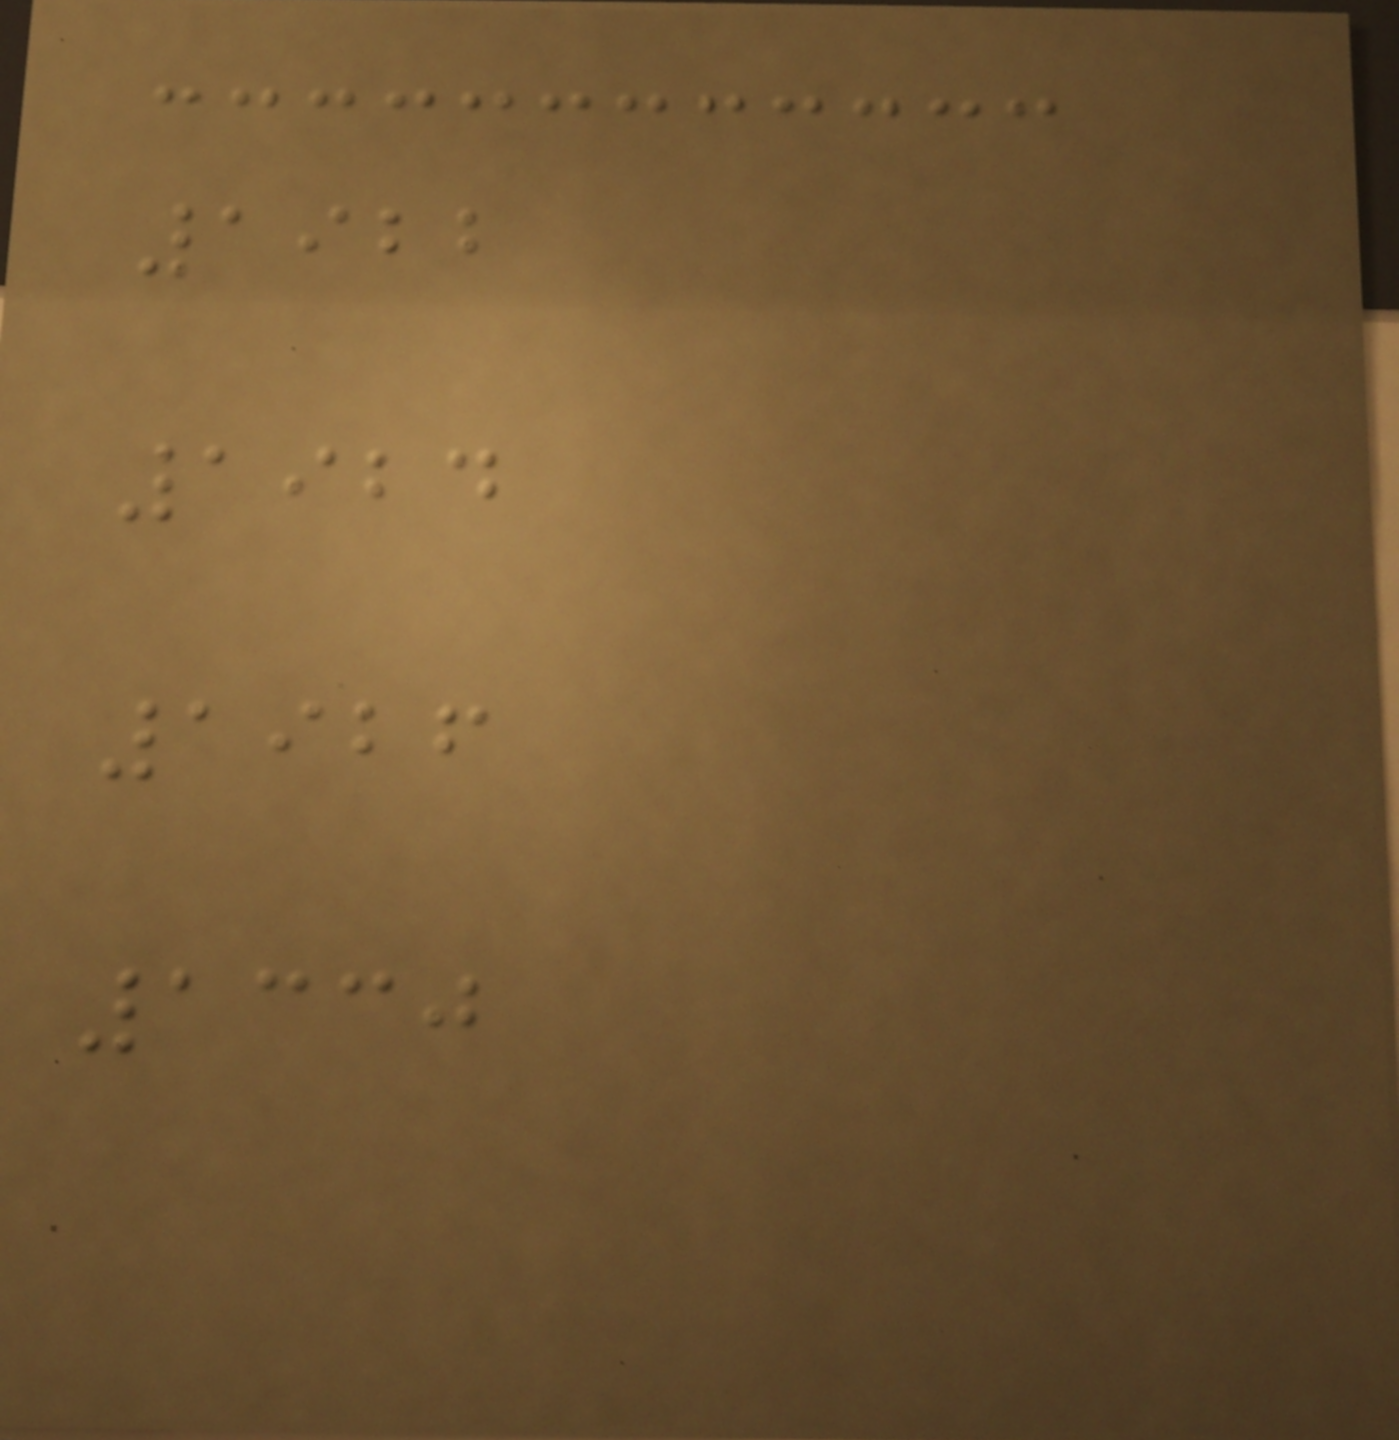1922
1924
1926
1330
